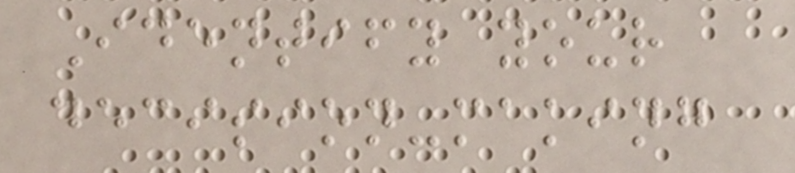Identify your
decision-making
